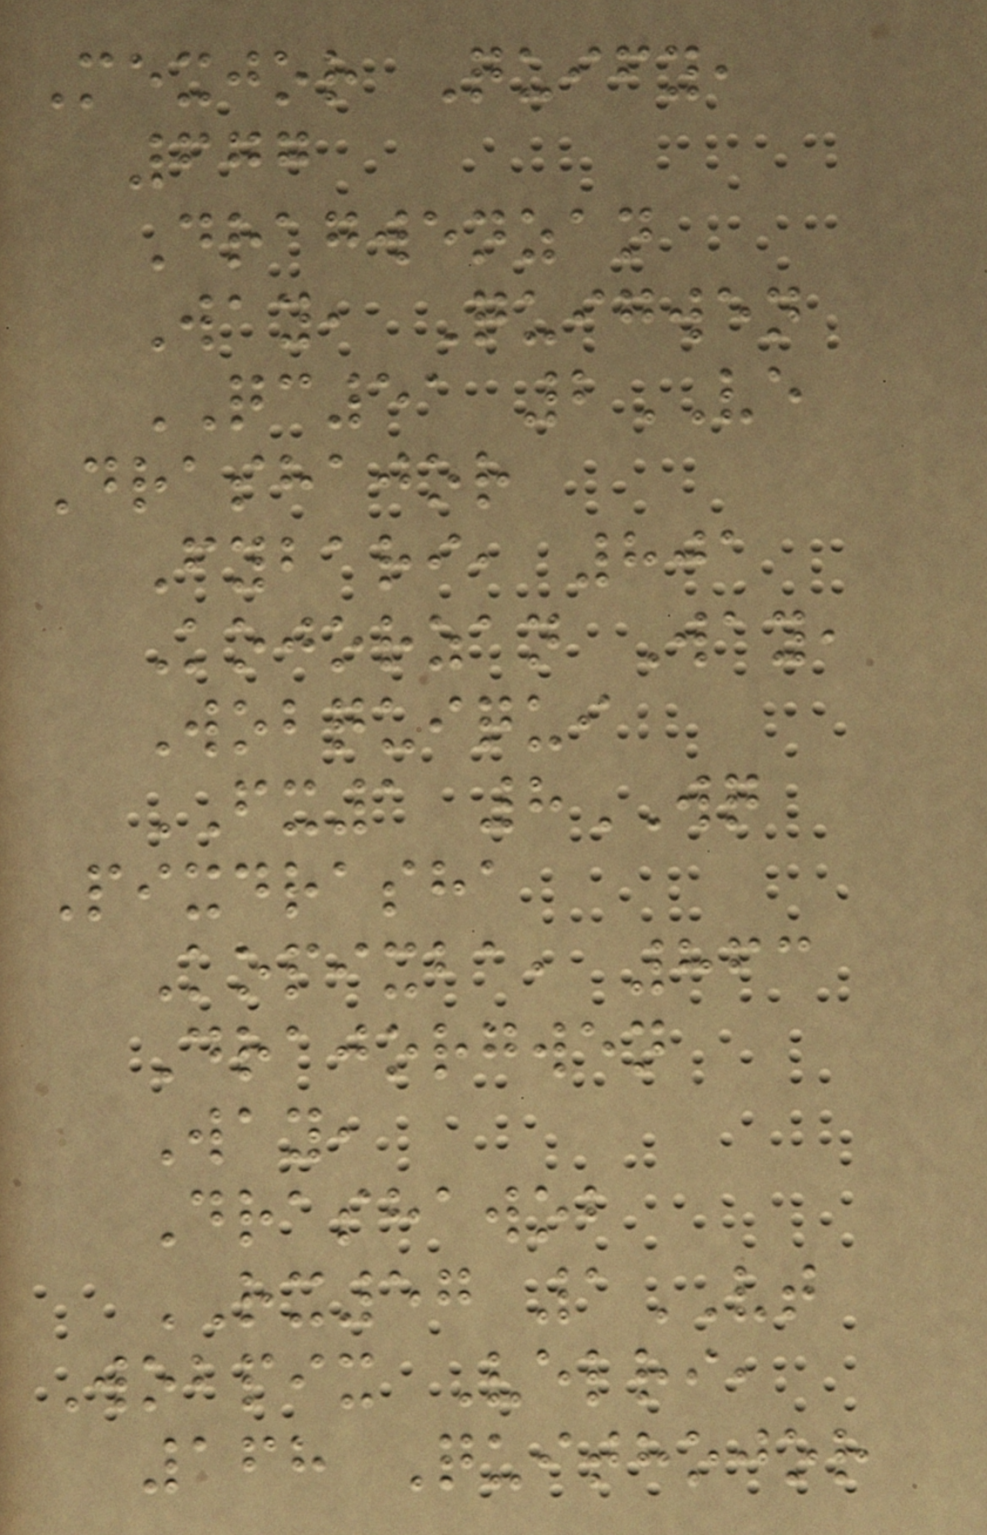Mexjor Quify,
677
Dragwenzan
Way, Quigwen
QC51 2VE
Drashajor
Fybari, 801
Kojorzan Way,
Wobquiqui
FX1 8WQ
Pixdrasha
Kopixba, 863
Drajorgwen
Way,
Drashawob
RX57 1VT
Wobpix Velri,
168 Quithojor
